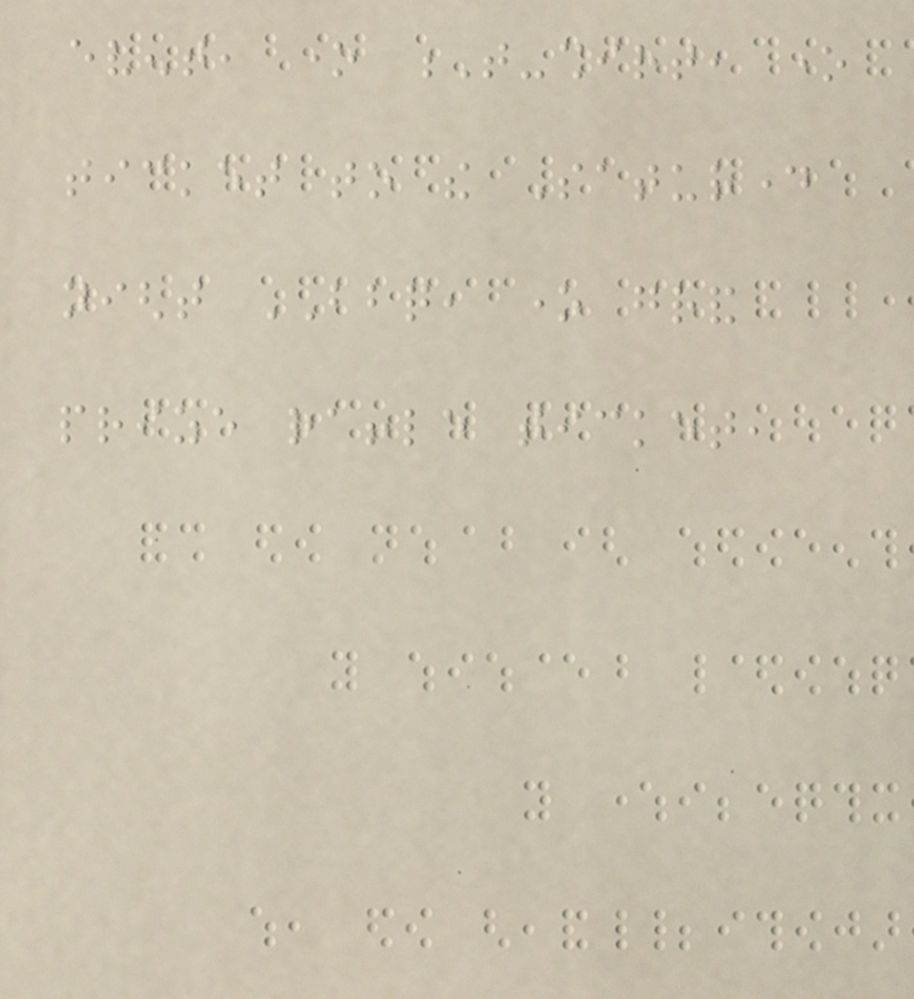event, one T-shirt, one
ticket to the Saturday
night BBQ, one grand
prize raffle ticket,
